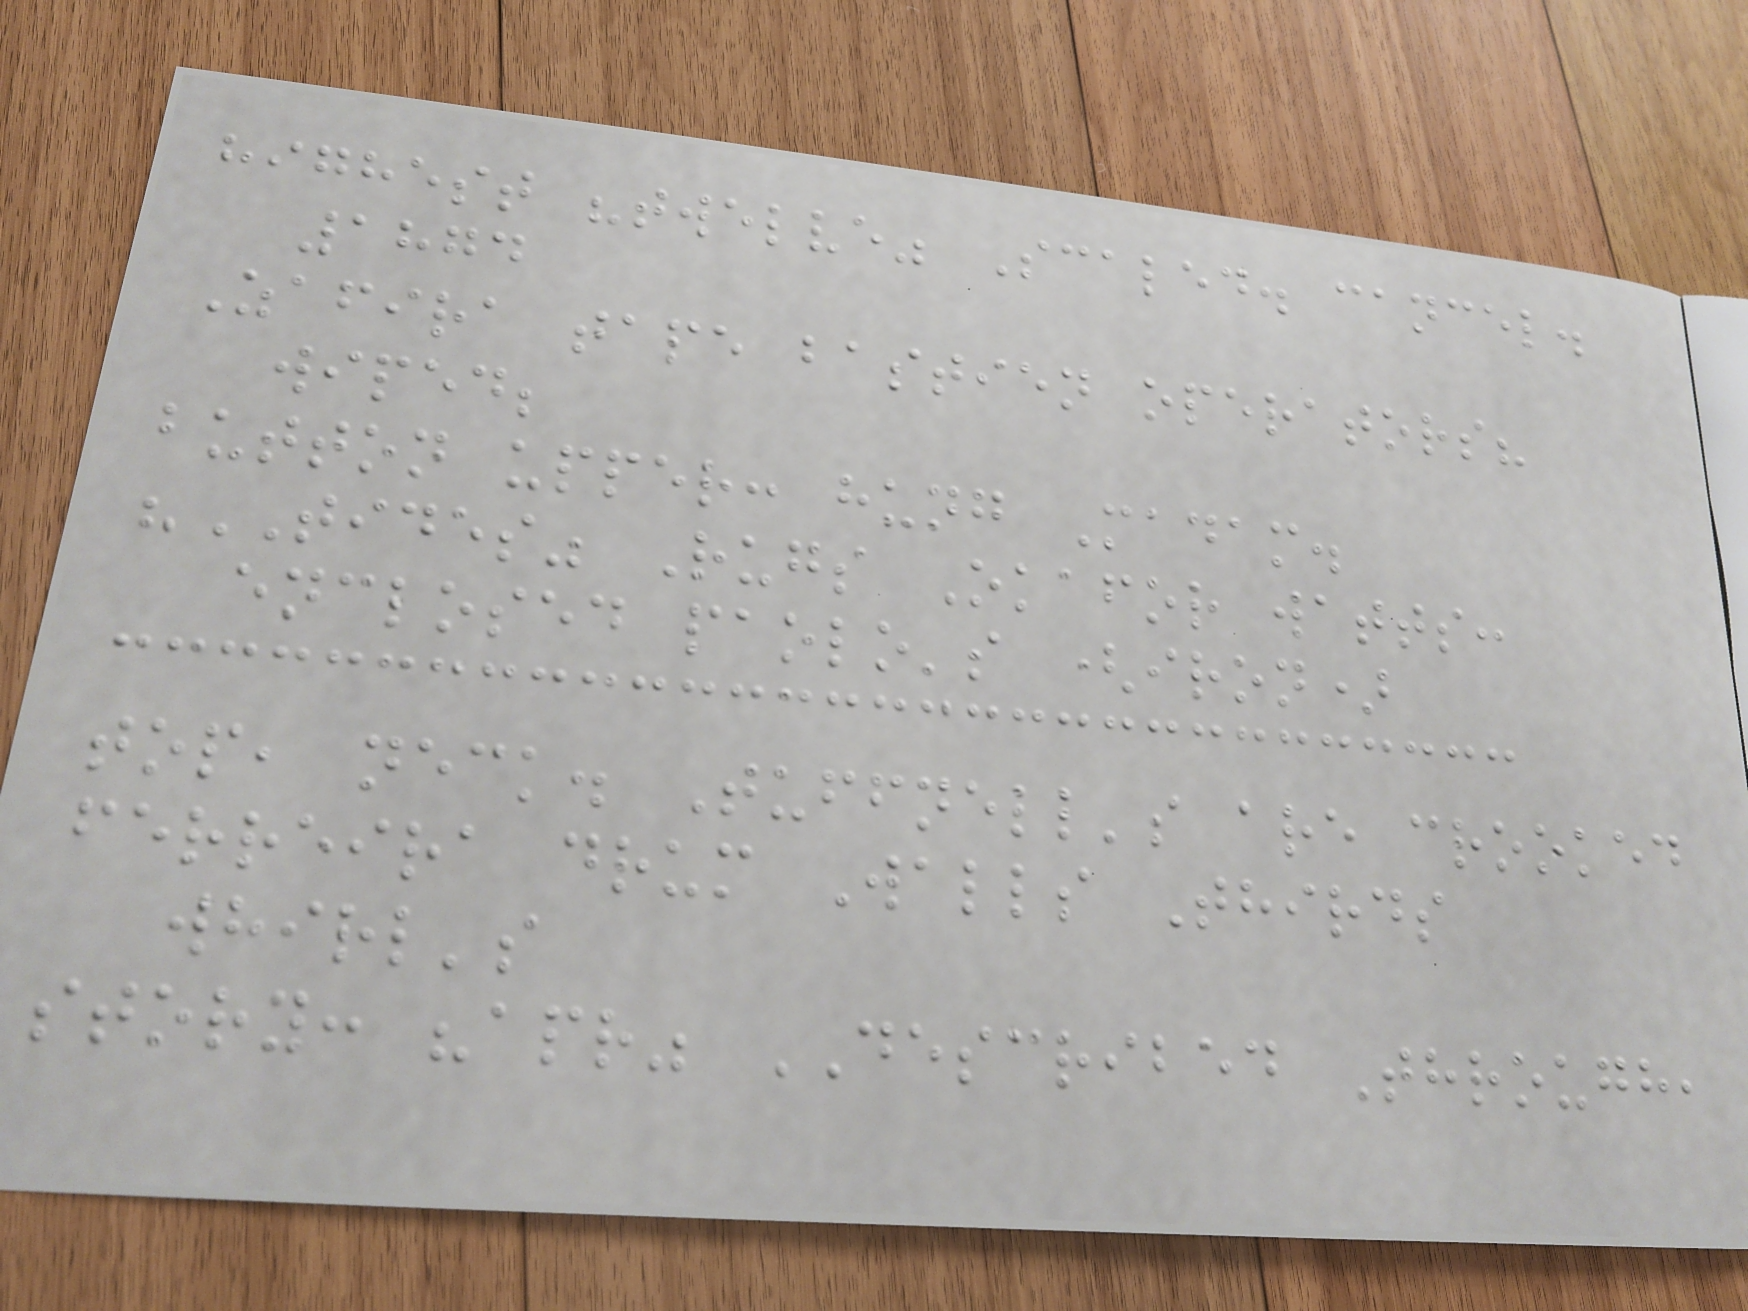highest "twelve" Scaled. cancel.
1874
Zafira tape bastien operators?
wiped;
button upper: hung Madam.
"TIDES" Rugs Okafor watts:
enclosed paolo's (iron)
top, neck. Tuffnell's are crooked
ferreira drum Walls Thirds
whirl's
story: "apr" DESCRIBED Through,
